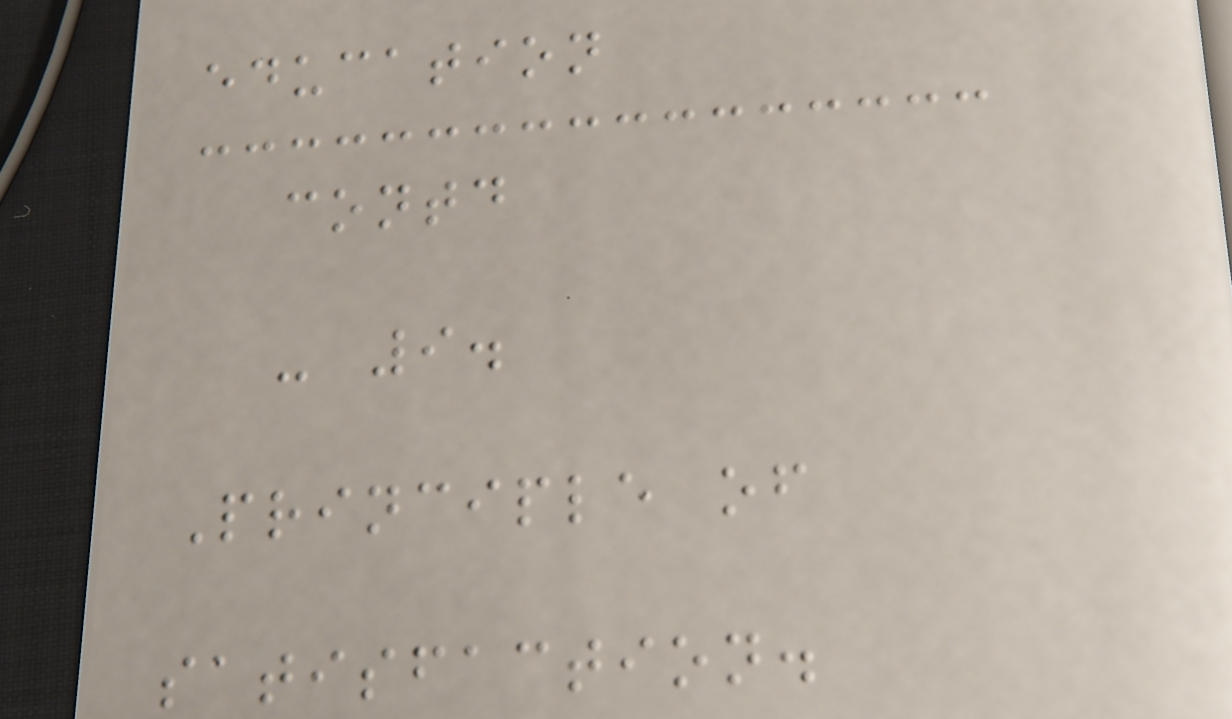education
contd
- 9.
Principle of
satisfaction.
